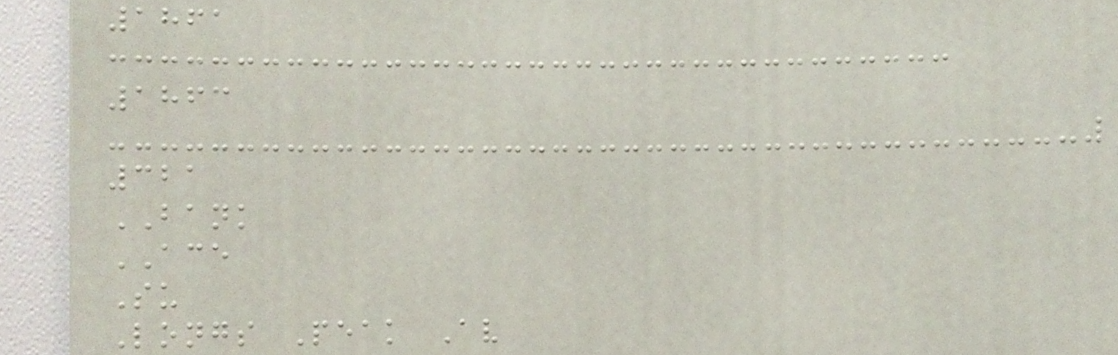1861
1863
321
BANK
ACE
Su
Longs Peak Av
